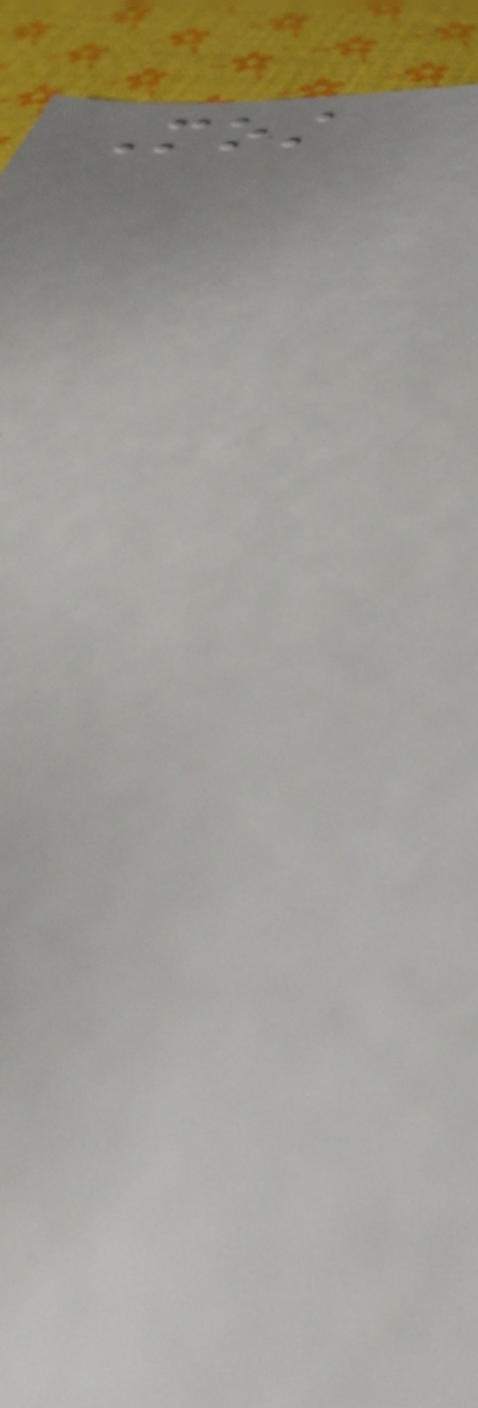Most
